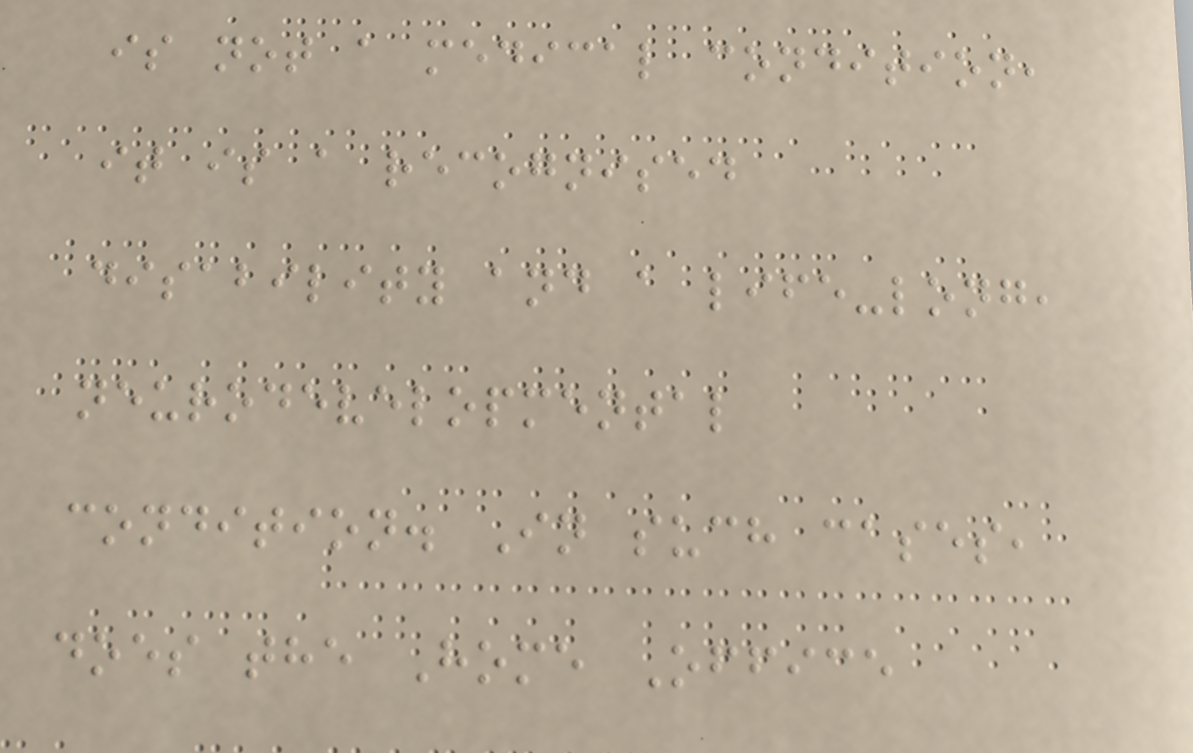is not a medical condition,
it is a recognised
disability and a life-long,
neurodevelopmental
condition. In such cases,
does the Home Office
